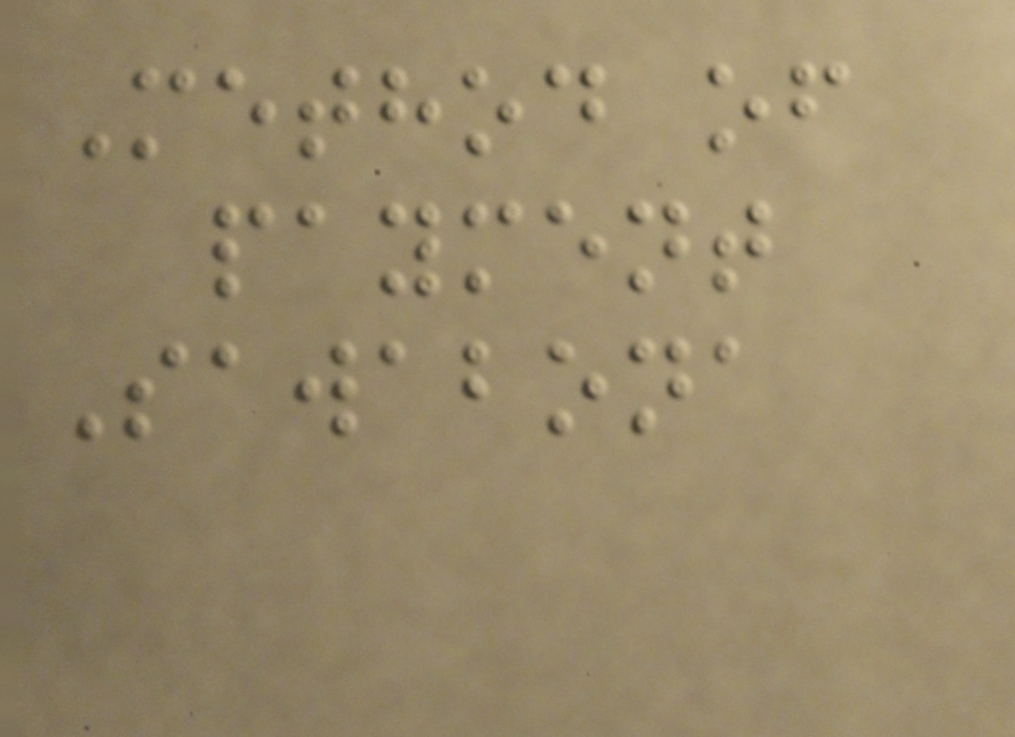Method of
payment
Sawabona
